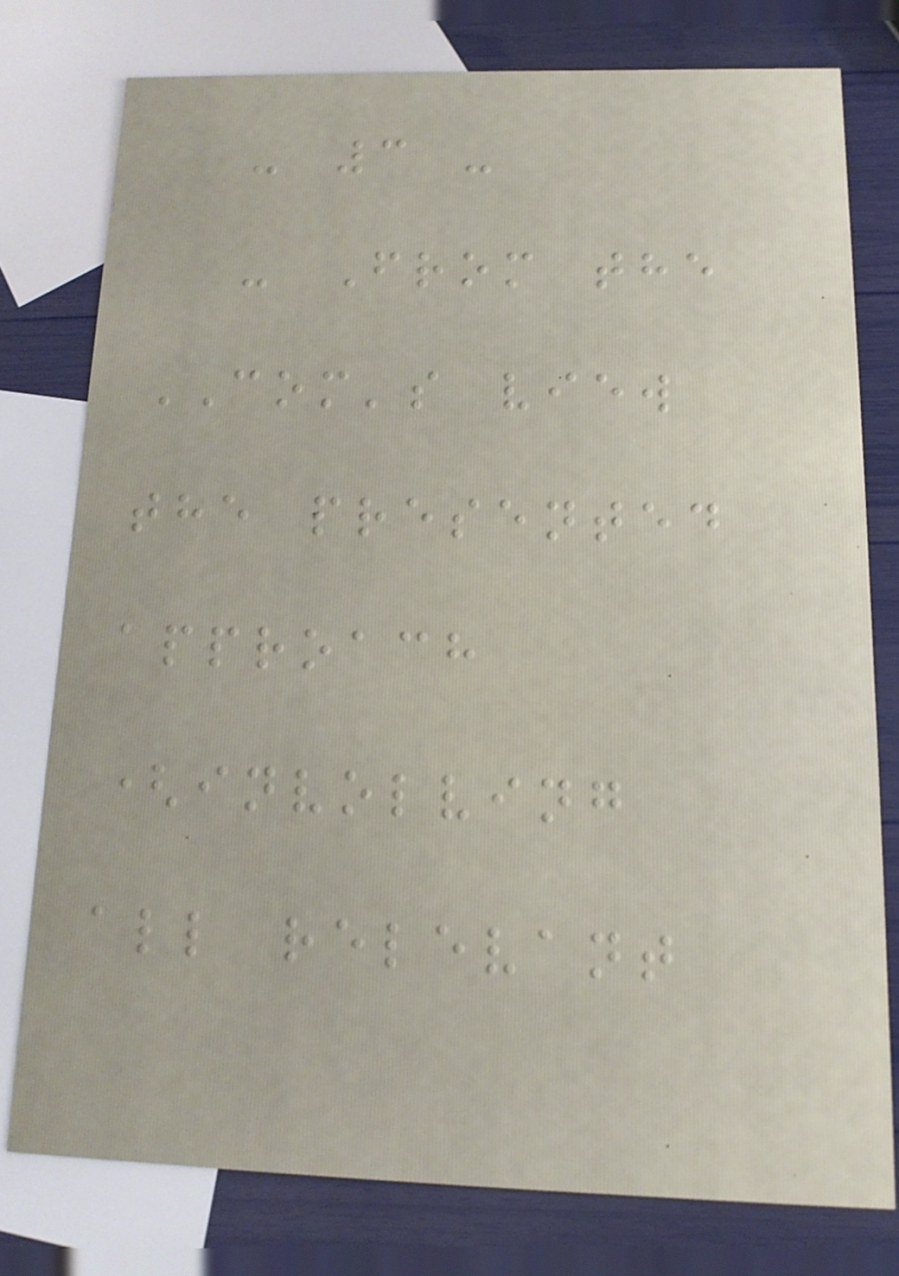- 3 -
- From the
COM's view
the presented
approach
(involving
all relevant
